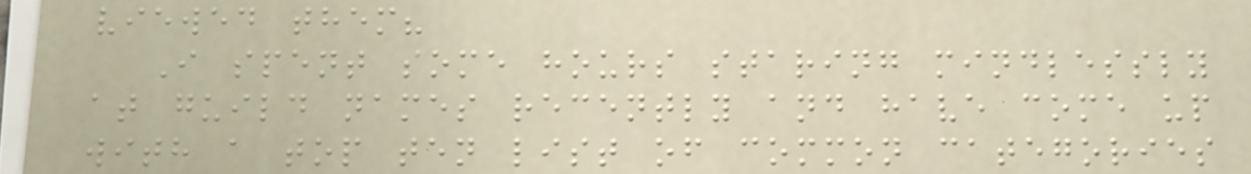viewed them?
I spent some hours staring mindlessly
at guild names recently and have come up
with a top ten list of common categories
